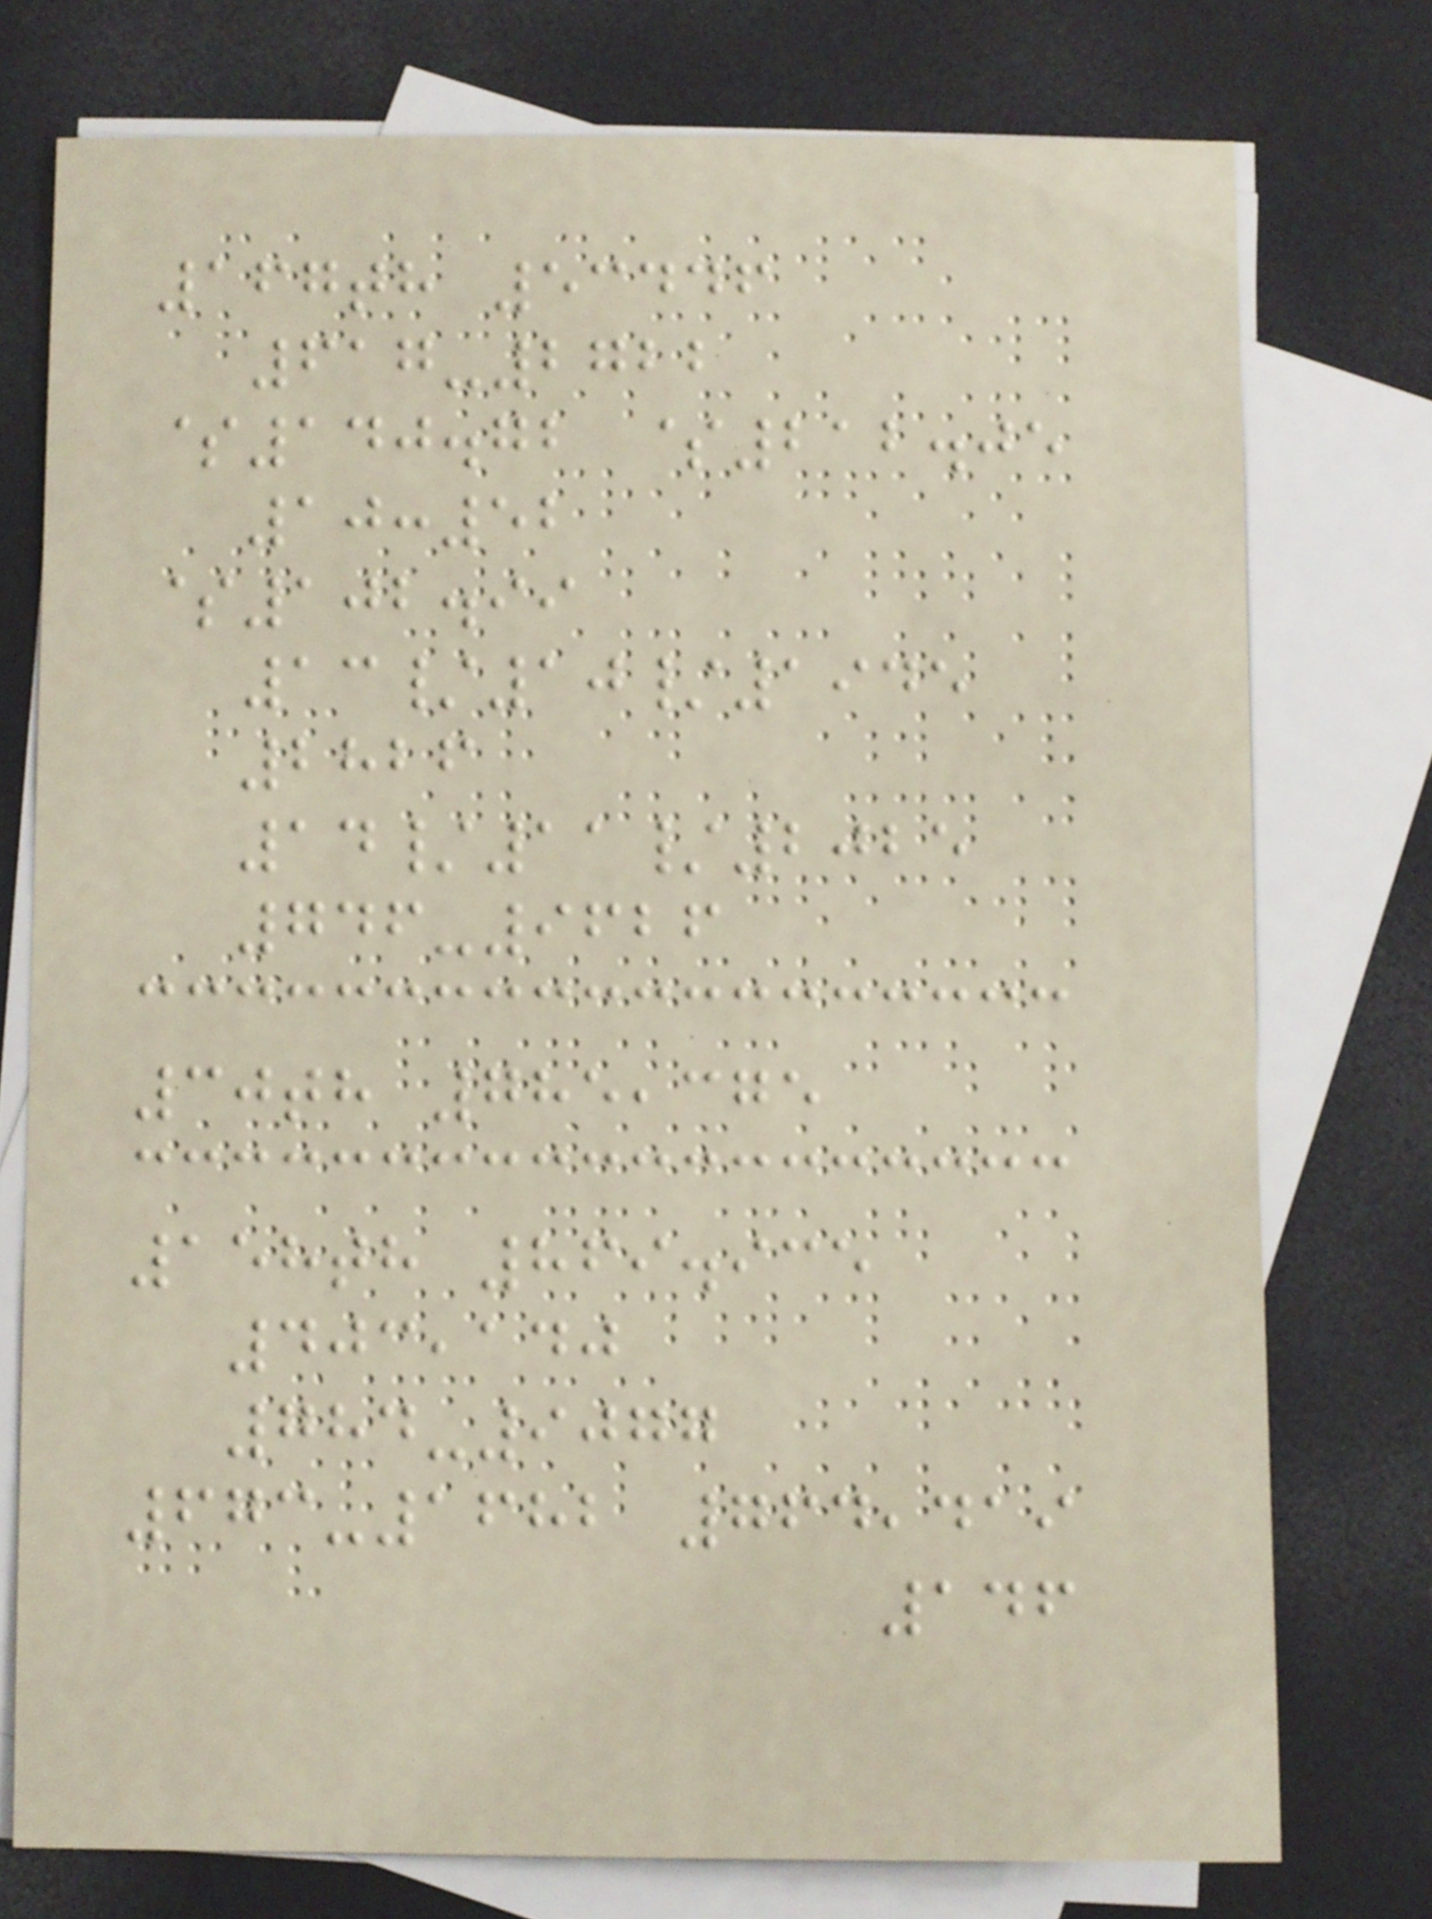167th 53446
617-2722
$140.72 $212.05
10:52
$102.99
13/10/1945
2826
14/11/2025
746-9626
30th 785,375
158th 869.935
403,140
784-9077
673-1682 764,419
146
